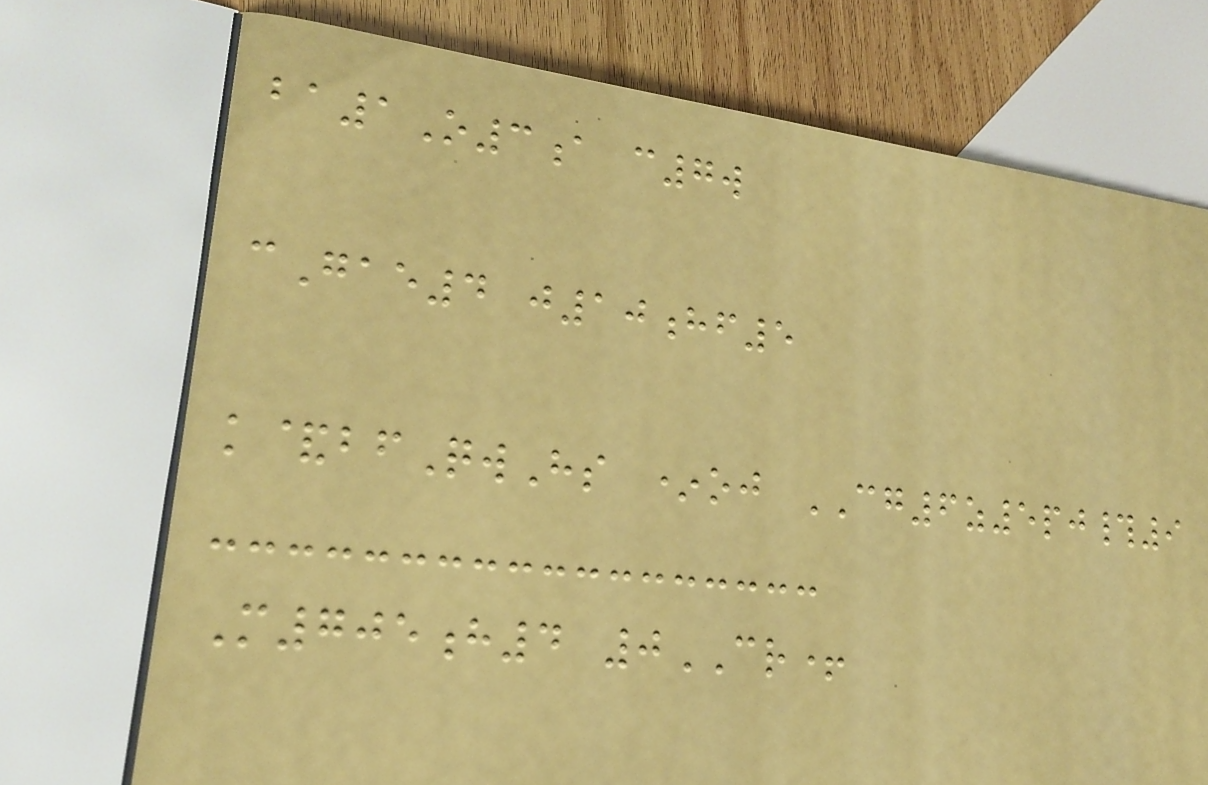ba1O3a c7w
cGae4 j10hf5
k&bfQwHs *oj CG6z5pj#9
M705h4 0CR+
